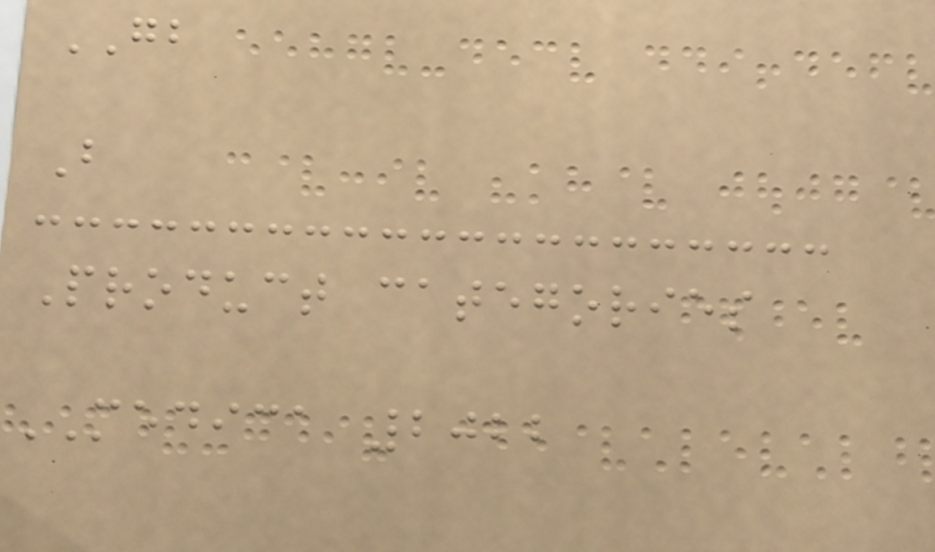GB
B
Product categories
MEDICA 2022
